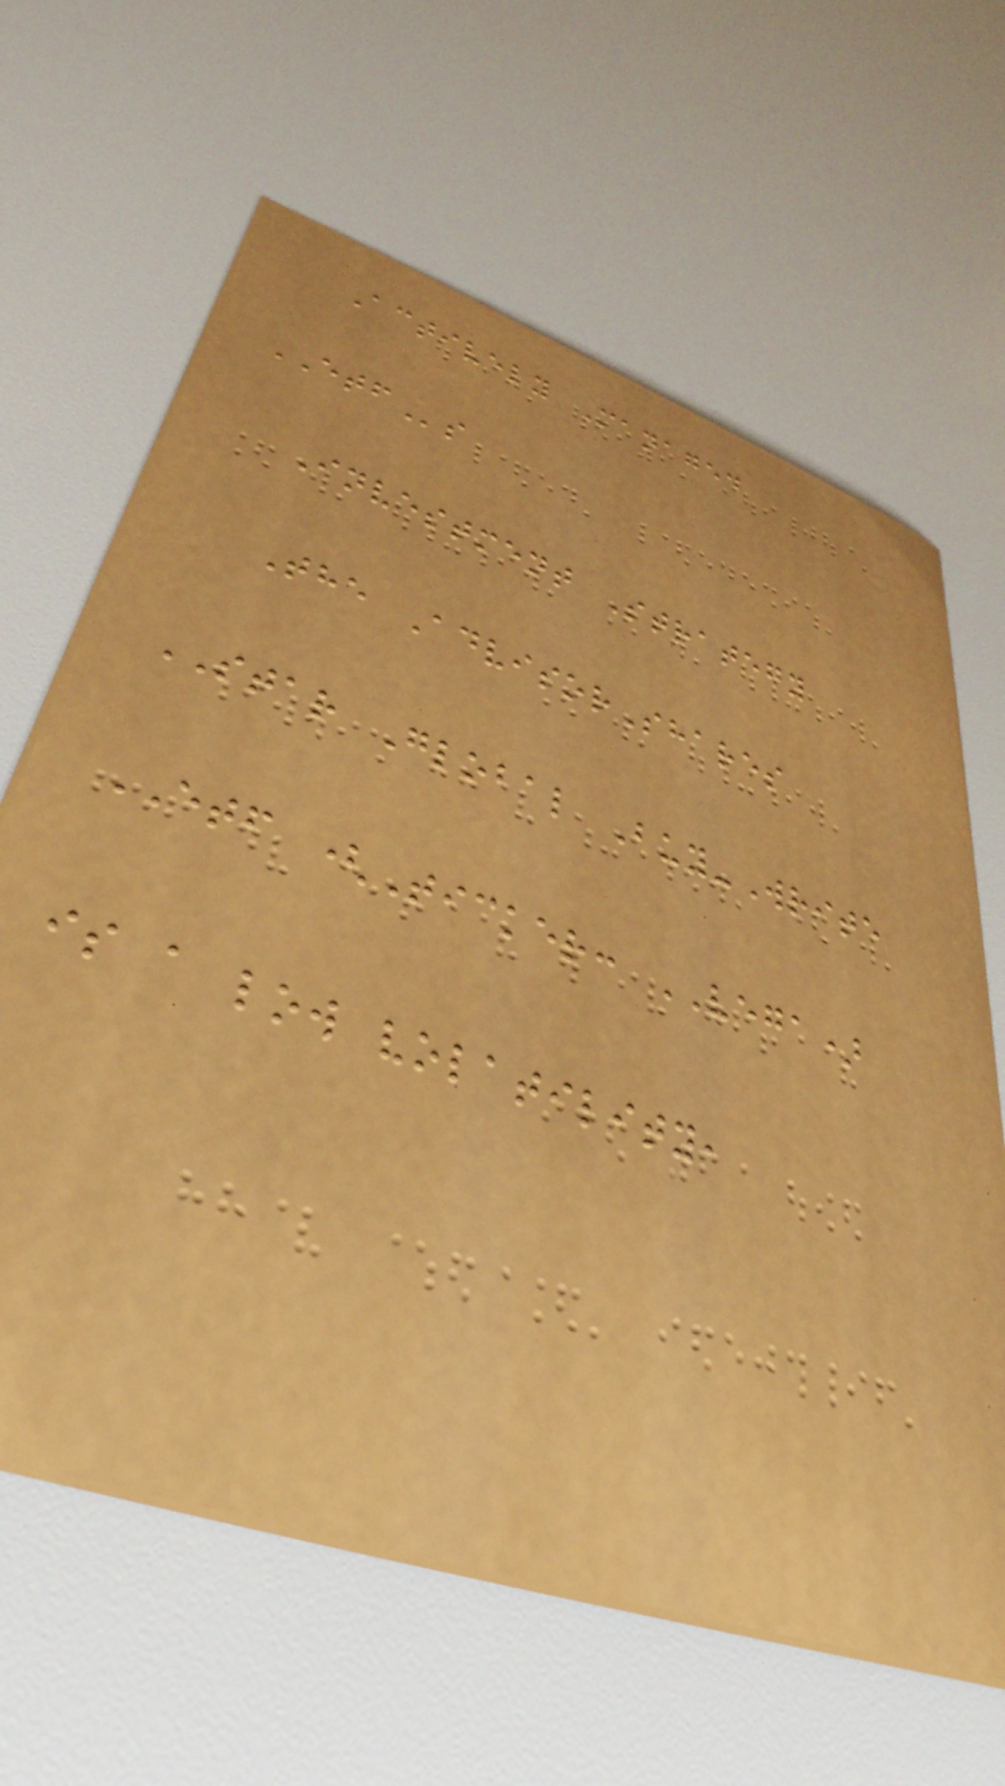Actively Managed
ETFs
Investment Strategy
The AdvisorShares
STAR Global Buy-Write
ETF (Ticker: VEGA)
is a low volatility,
